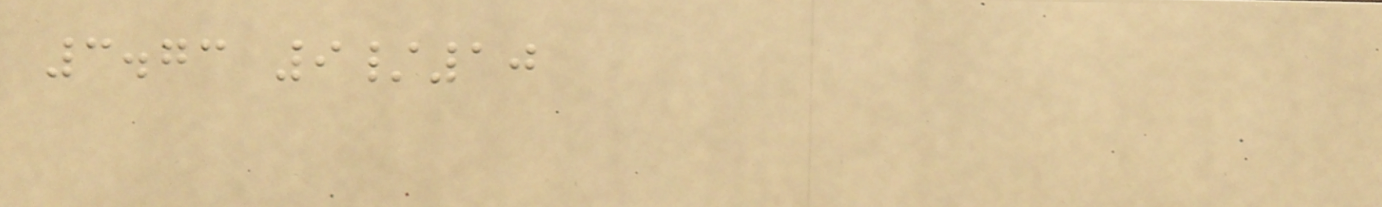3.73 9/10
